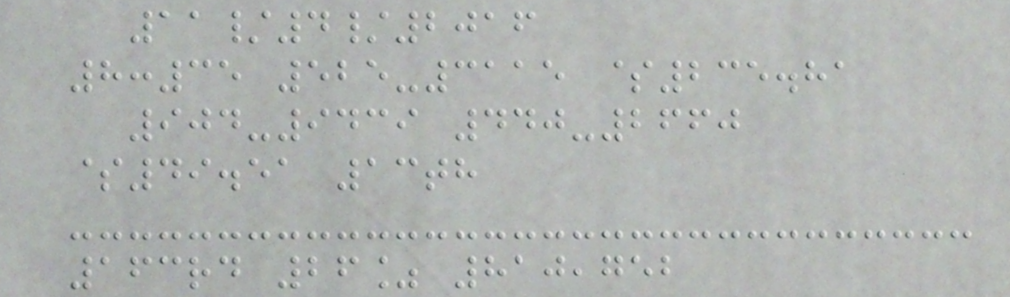11/4/2016
8:35 525-3115 $235.81
904-9439 440-2660
$49.51 13th
163rd 26% 810,752
